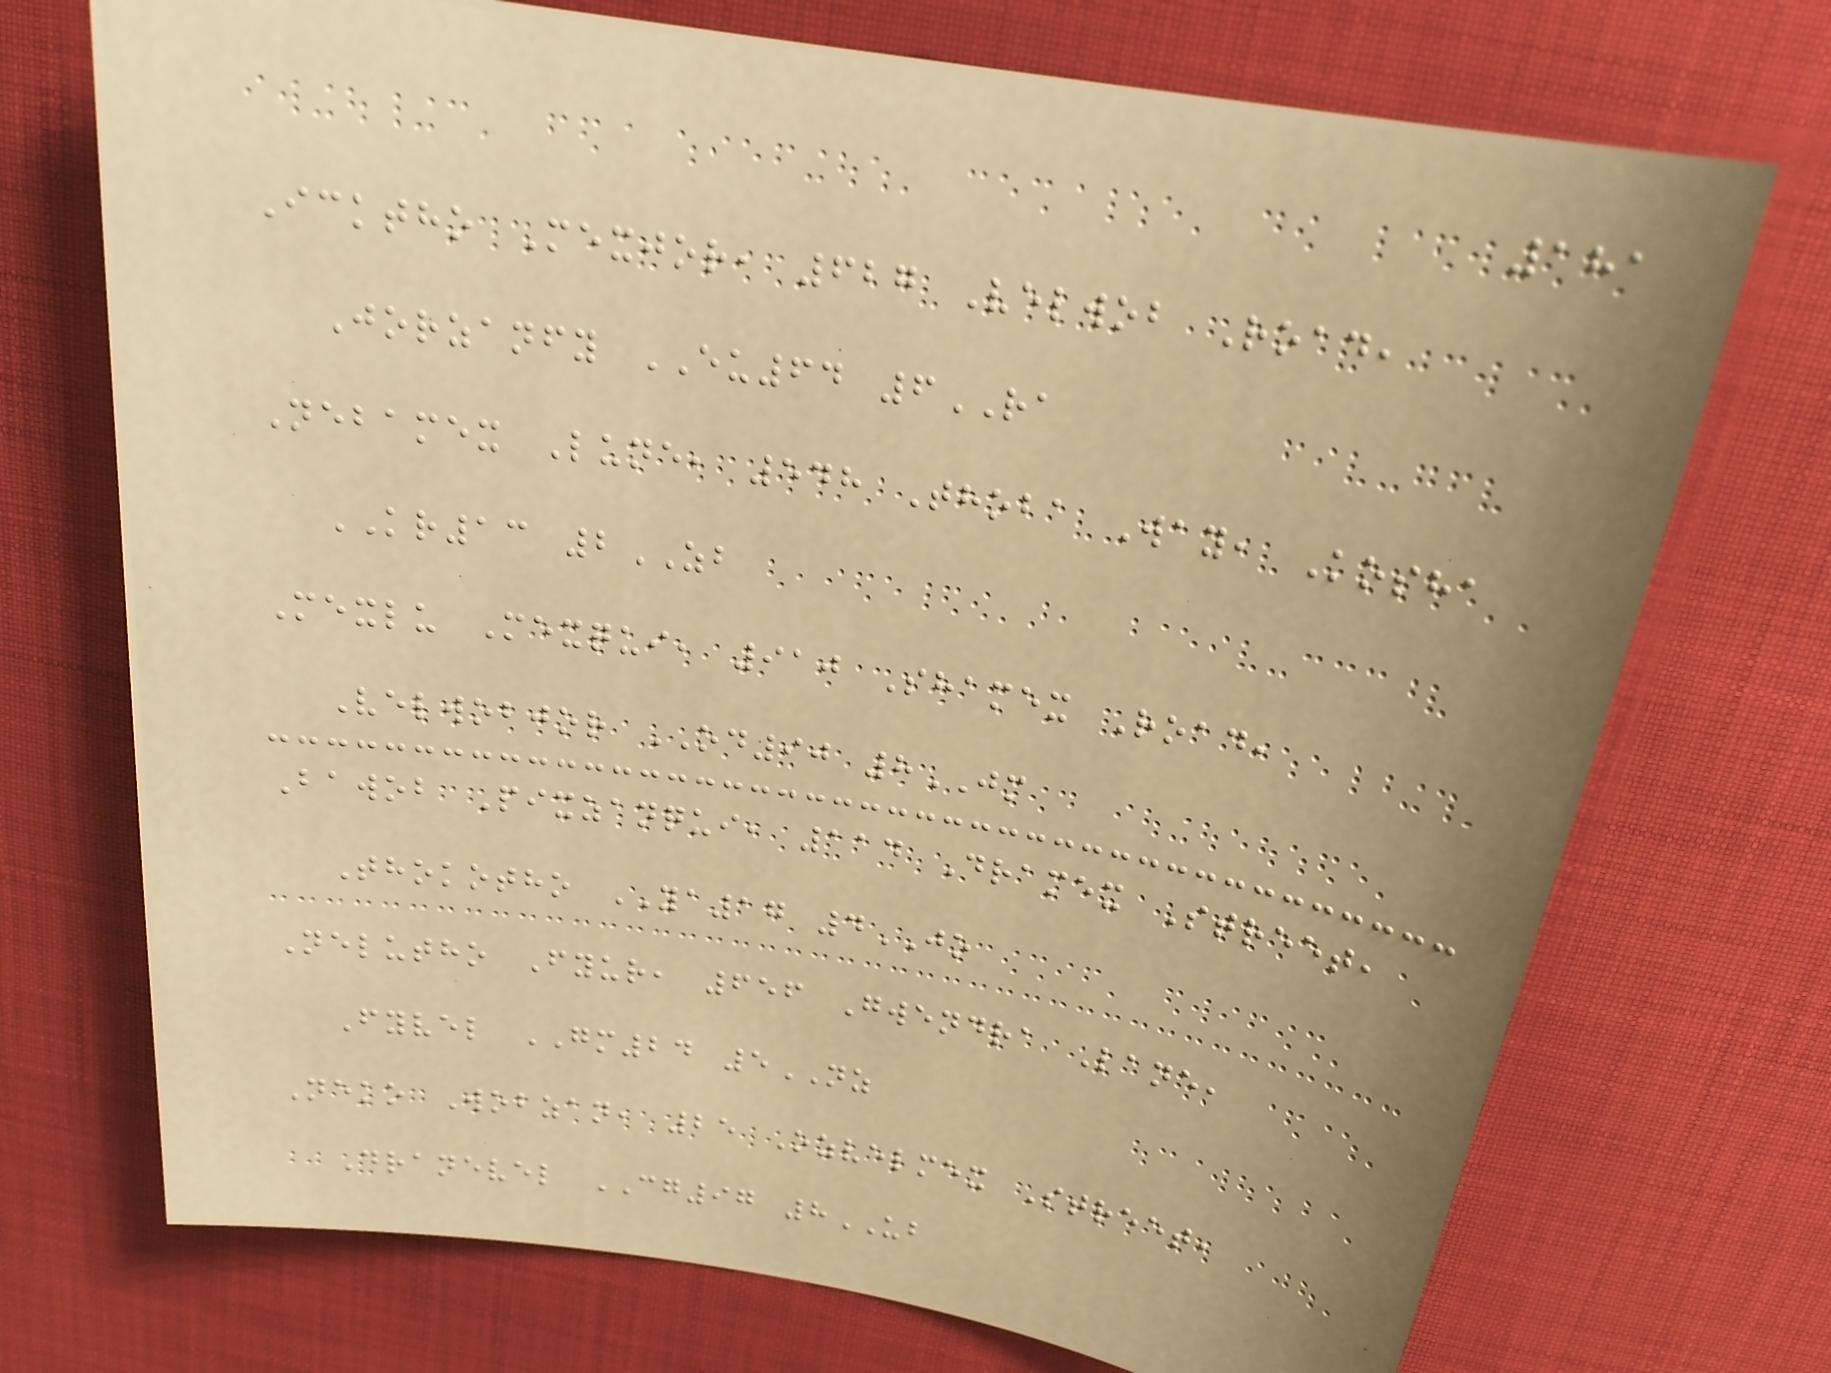181
Icktho Mexjor, 627 Velwob Road,
Jorzanfy EU64 6RA
Nebamex Lune, 548 Thoba Way, Kosha
KR13 2ZB
Mexlu Mexqui, 910 Shamex Road,
Velwobjor OD90 8JM
Bawob Pixzanqui, 114 Dramex Street,
Thokotho YA17 4JO
Nelutho Fyur, 656 Gwendra Lane,
Fyvel GM24 5NZ
Neko Wobzan, 25 Ozvelmex Street,
Dranevel CG97 8UB
